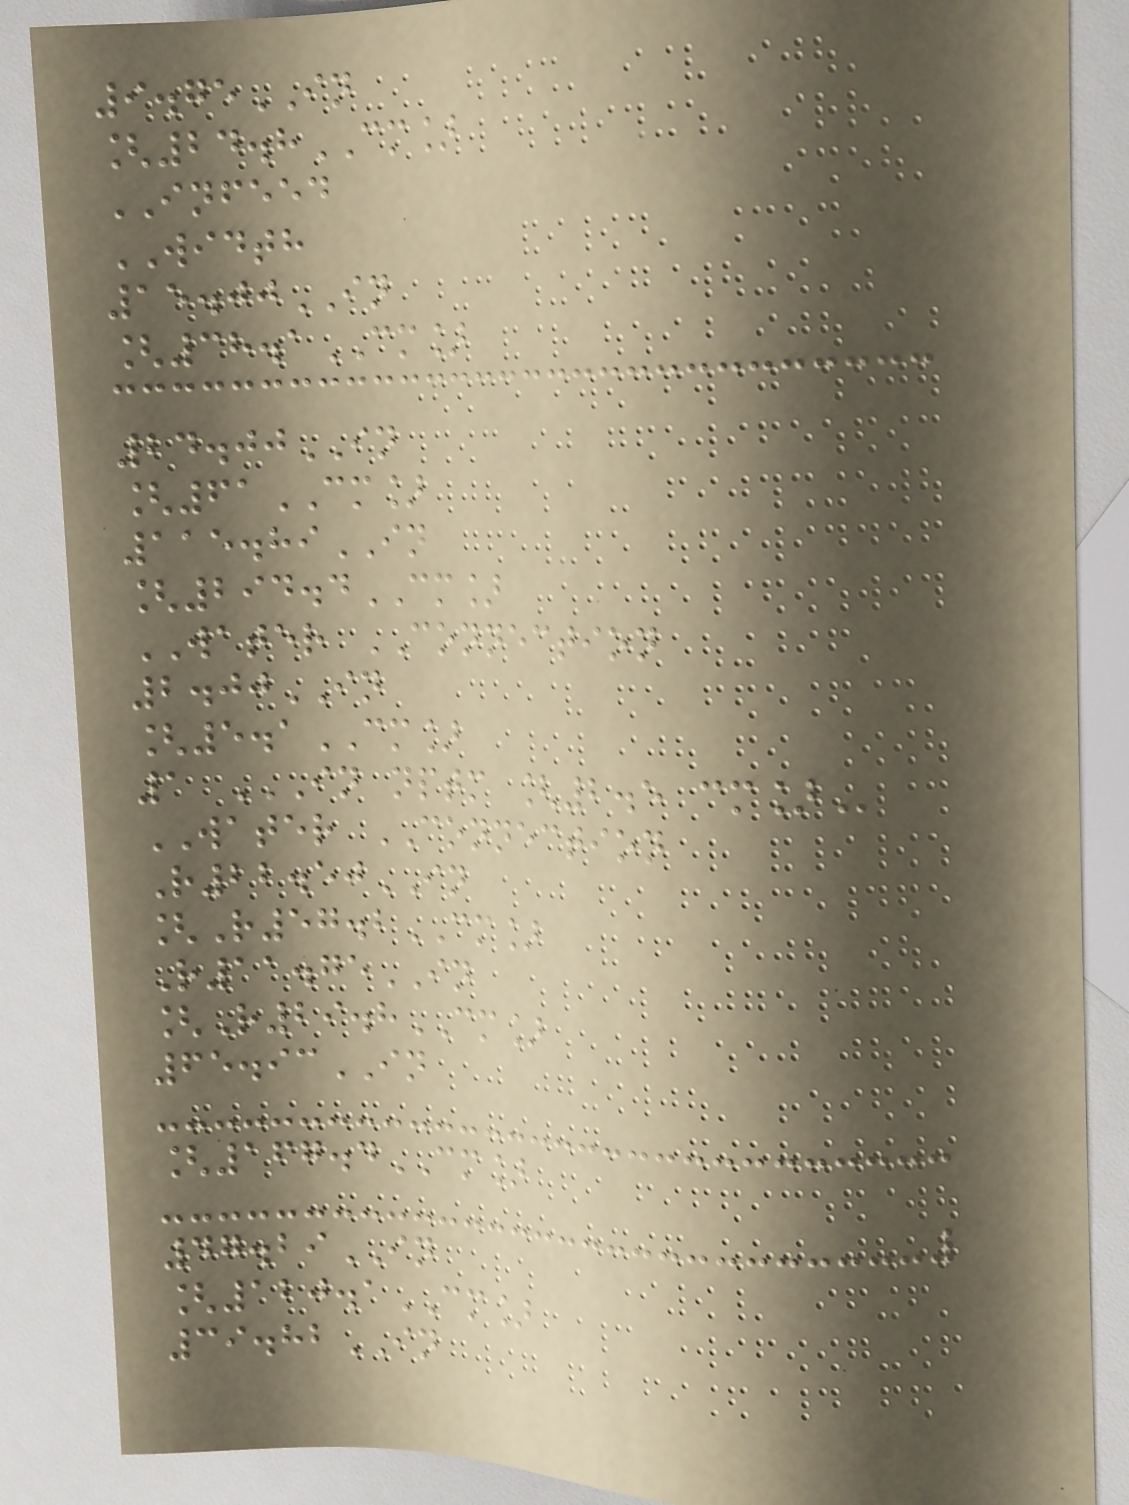9.75IN
[24.8CM]
INFEED
WIDTH
15.00IN
[38.1CM]
24.00IN
[61CM]
115.89IN
[294.4CM]
WATER CONNECTION
2.00IN
[5.1CM]
1 IN NPTM [2.5 CM]
WATER CONNECTION
R22.50IN
[R57.2CM]
R11.75IN
[R29.8CM]
65.93IN
[167.4CM]
47.29IN
[120.1CM]
39.82IN
